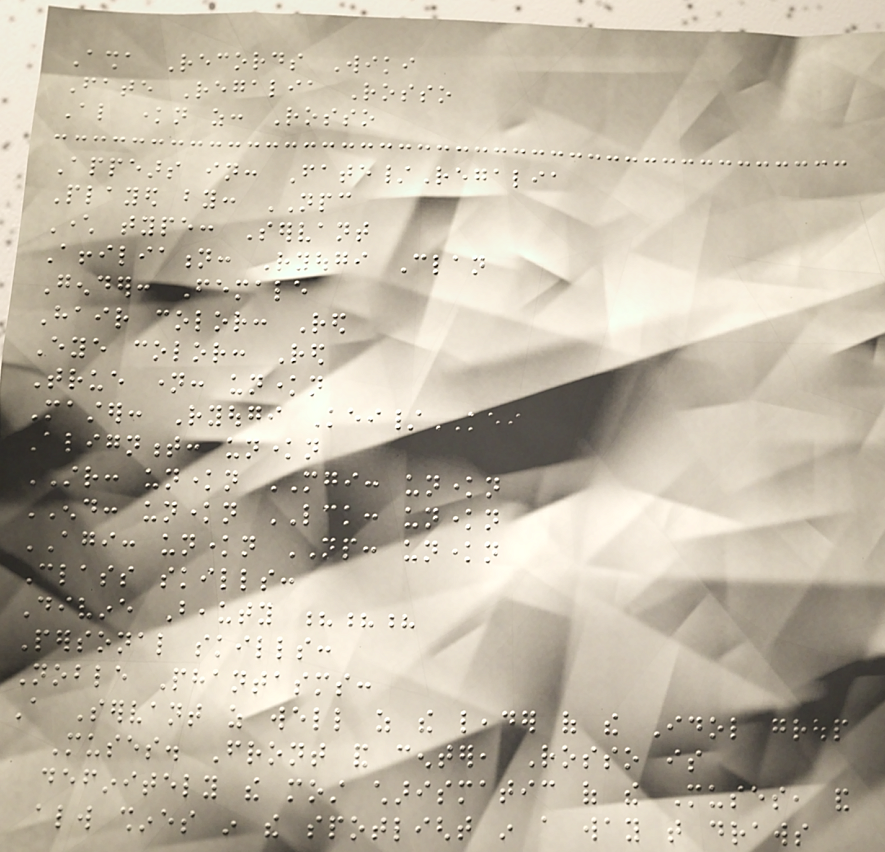Asha Records Wiki
Fate Regalia Rosso
Also known as: Rosso
Appears in: Fate/Regalia
Played by: NPC
Character type: Servant
Affiliation: Ryougi Clan
Gender: Female
Hair color: Red
Eye color: Red
True name: unknown
Master: Ryougi Kei/KEI
Alignment: unknown
STR: unknown MGI: unknown
END: unknown LCK: unknown
AGI: unknown NP: unknown
Class skills:
Divine Beauty ???
Personal skills:
Noble Phantasms:
A Servant as well as the leader of the Idol group
Muses. Front and center, Rosso is
definitely the most charismatic of the Muses, and
always shines in the spotlight in a way that draws
